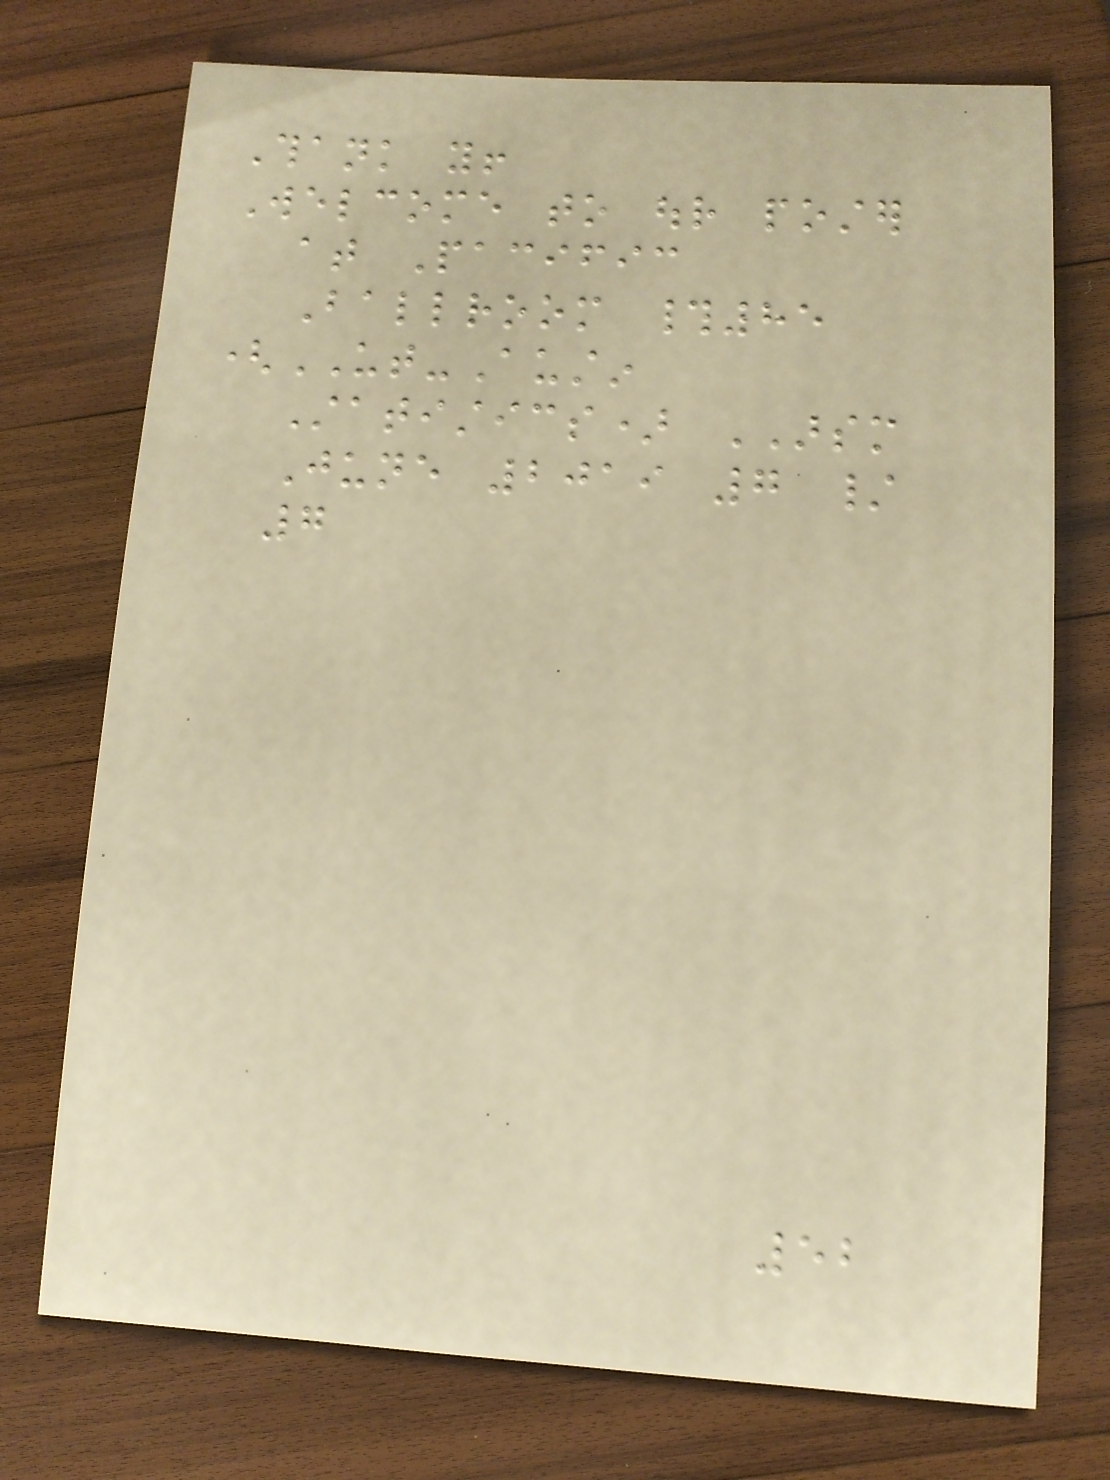Thank you!
Welcome to our poster
at Pacific
Ballroom #85
(UT-Austin
Statistics) ARSM
June 2019 7 /
7
52
